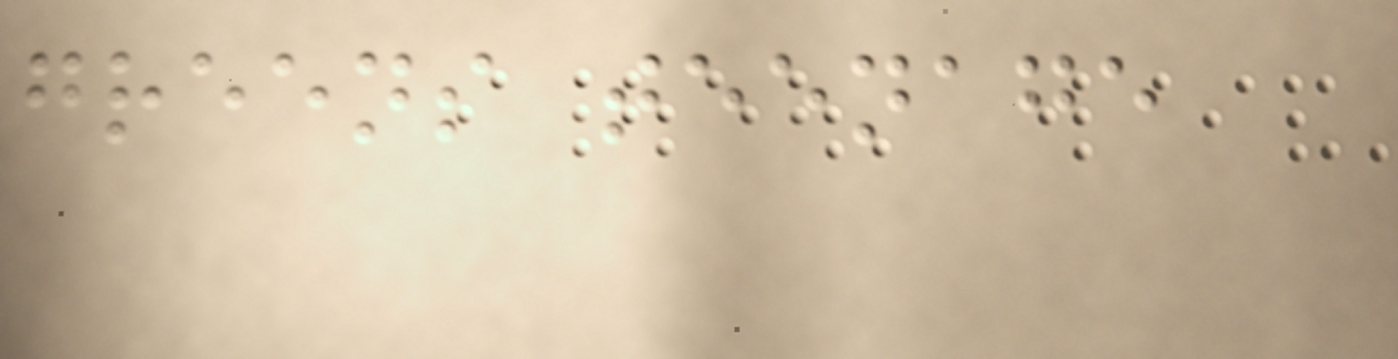greens teenage
